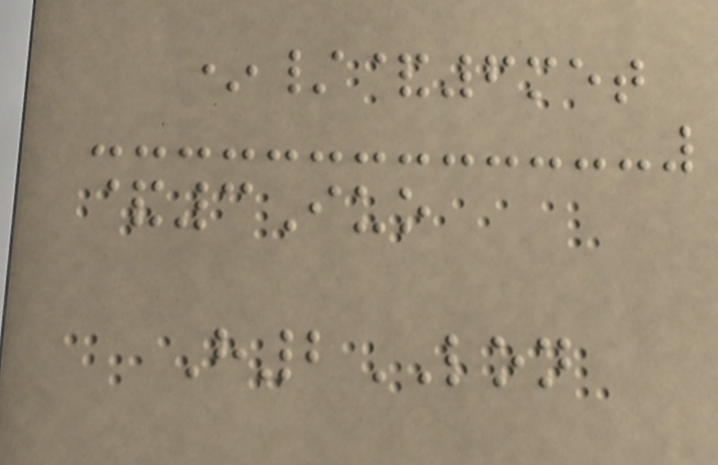*/&6met
&3Iuo
H2LON
